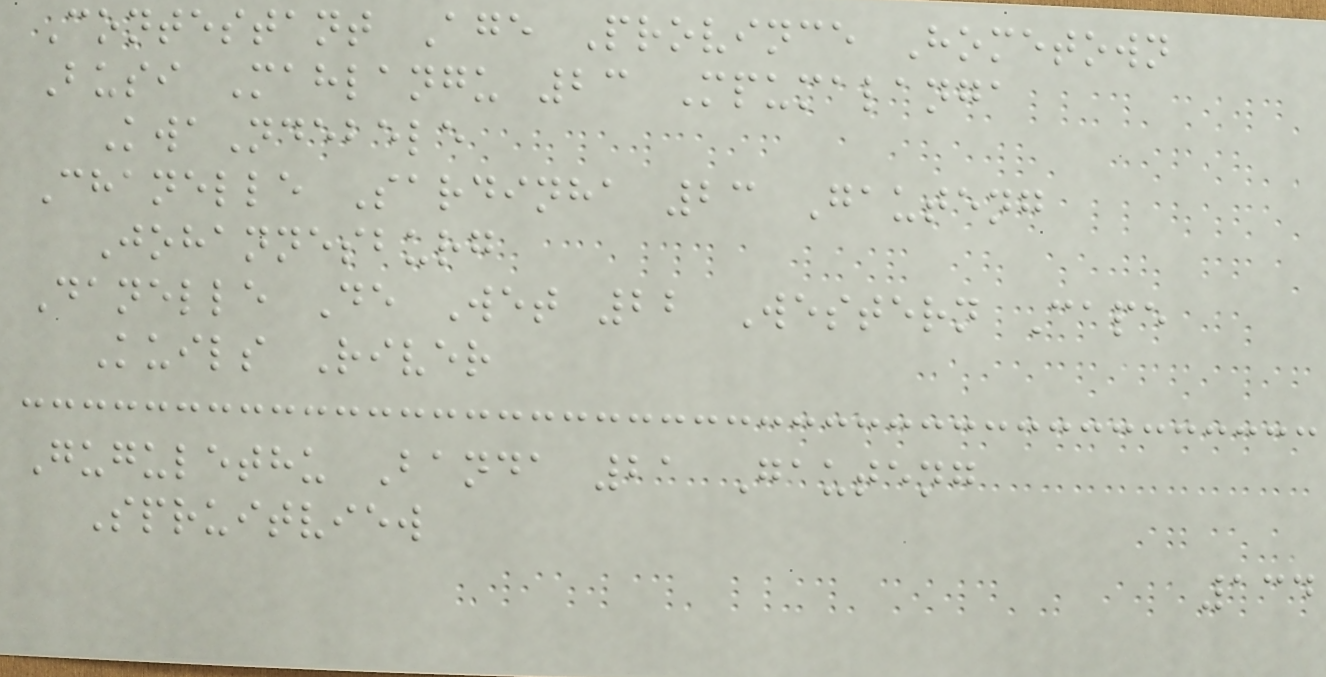Contestant Age Province Hometown
Busi Mahlangu 23 Mpumalanga
KwaNdebele
Chanelle Sardinha 23 Gauteng
Johannesburg
Danelle De Wet 22 Western Cape
Kuils River
Gugulethu Banda 21 Gauteng
Spruitview
134
